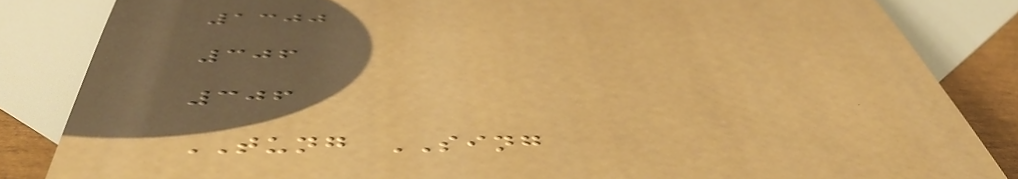1300
306
306
TUNG SING
